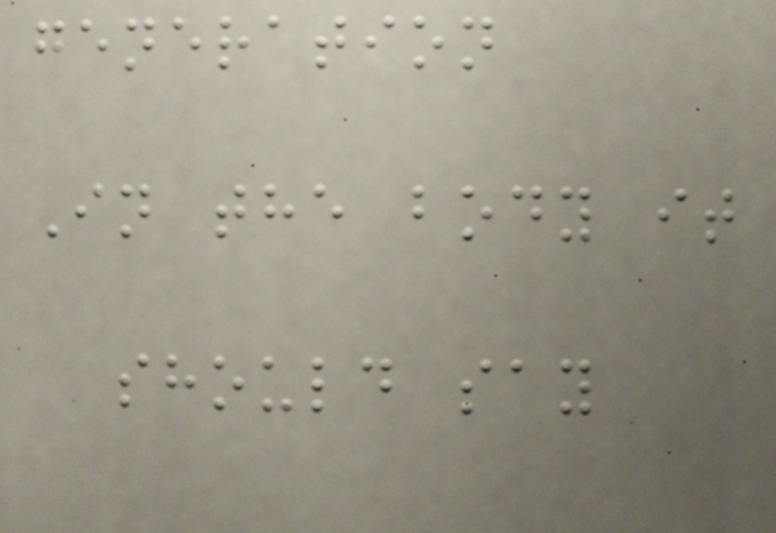generation
In the body it
should say
